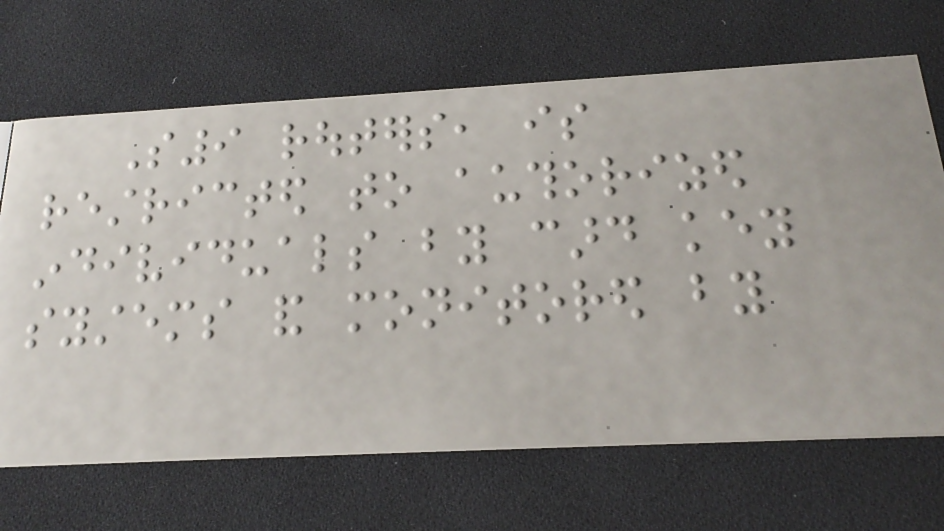S9 routers, is
restricted to authorized
individuals by card key
systems and monitored by
